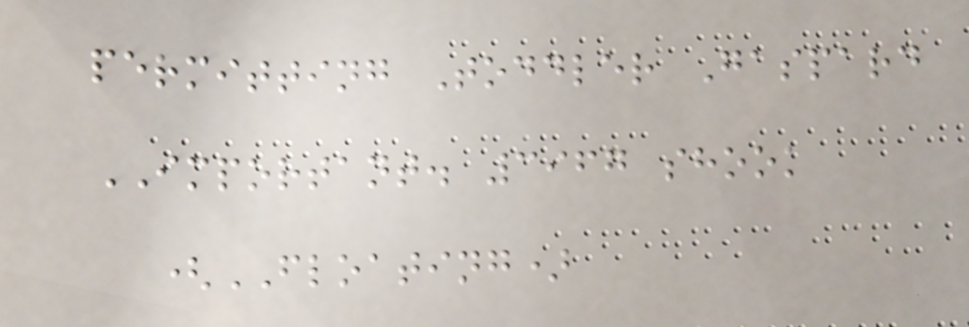permitting Toddler Gaspard
IMPORTANT. 3967 shook
(FLOATING)
